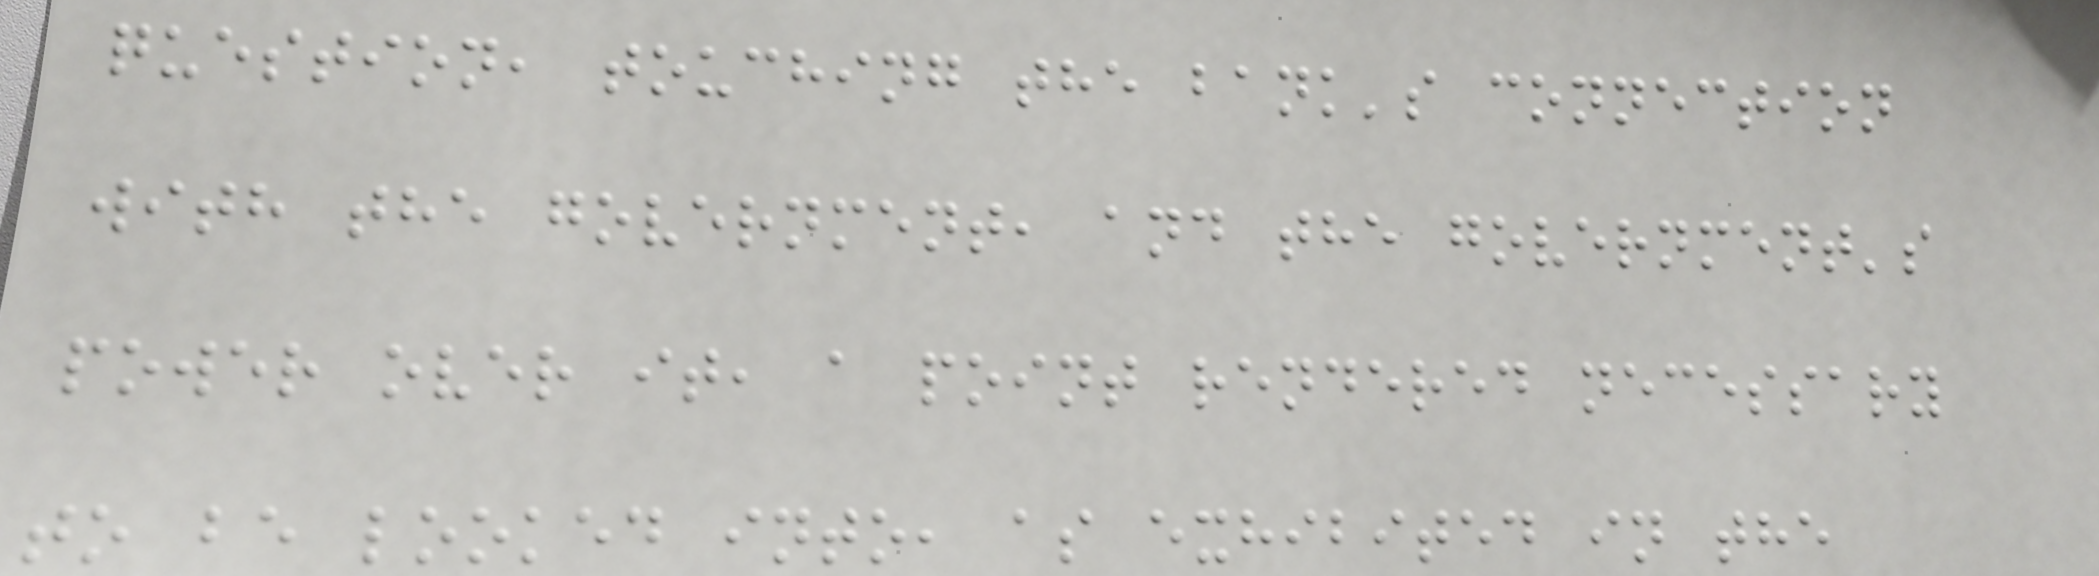question, touching the bank's connection
with the government, and the government's
power over it, a point rendered necessary
to be looked into, as exhibited in the
